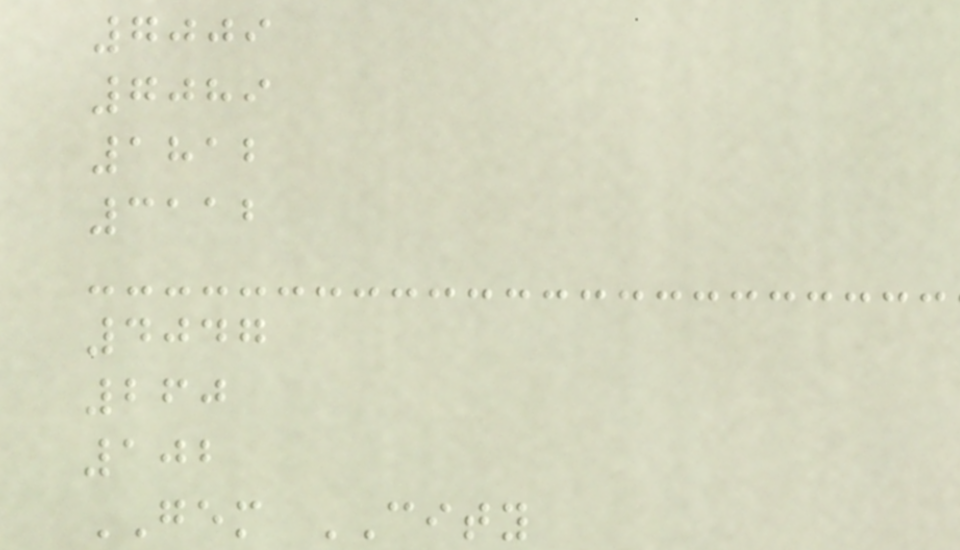7009
7089
1812
3112
4047
260
102
GEM CITY
